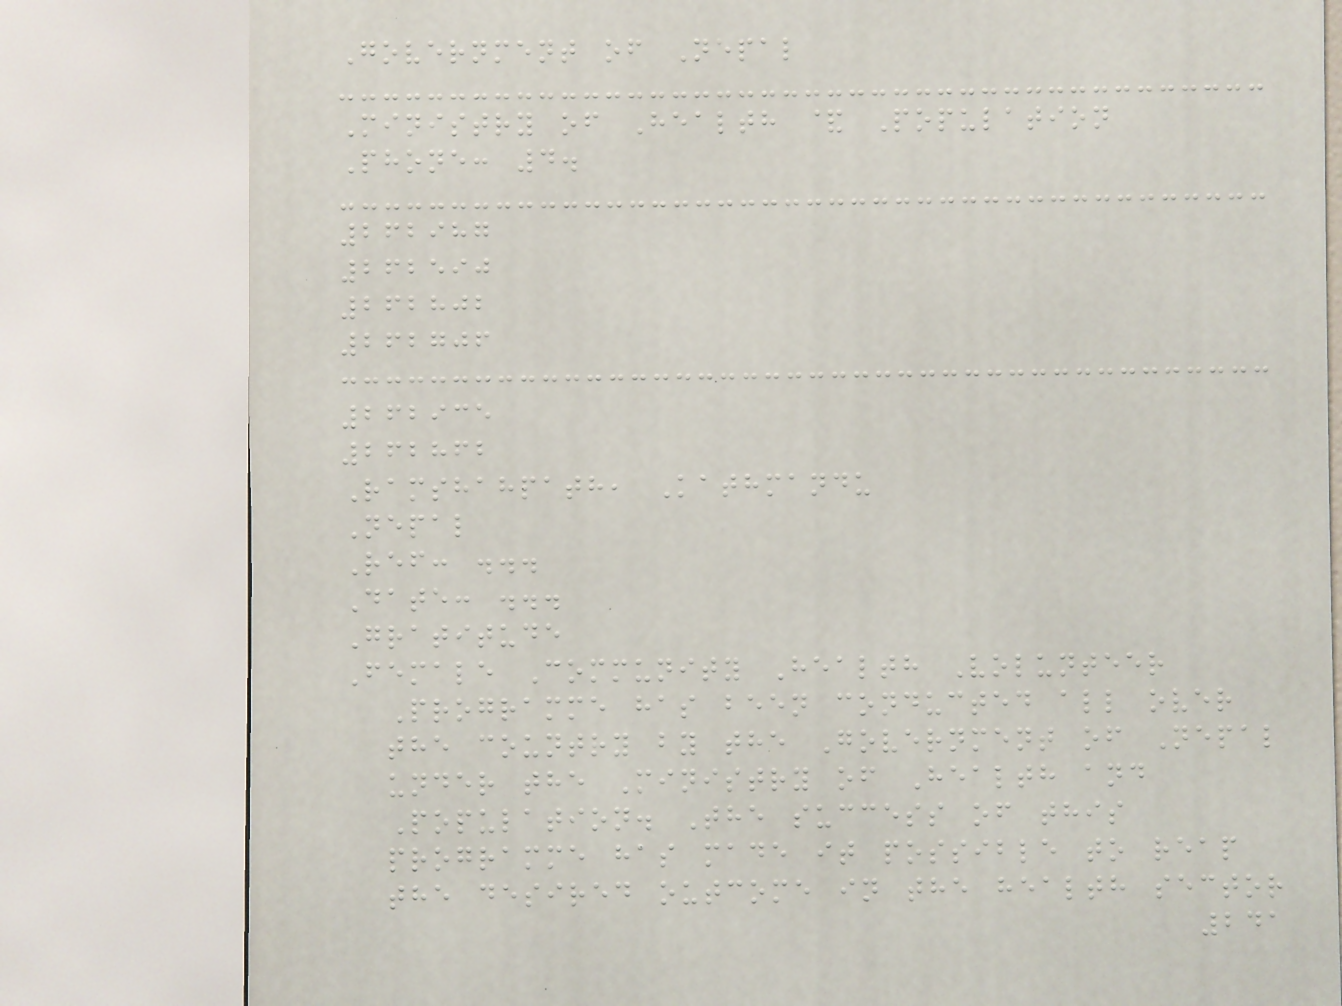Government of Nepal
Ministry of Health & Population
Phone: 4.
262987
262590
262802
262706
262935
262862
Ramshahpath, Kathmandu
Nepal
Ref: ...
Date: ...
Gratitude
Female Community Health Volunteer
Programme has been conducted all over
the country by the Government of Nepal
under the Ministry of Health and
Population. The success of this
programme has made it possible to reap
the desired outcome in the health sector
241
